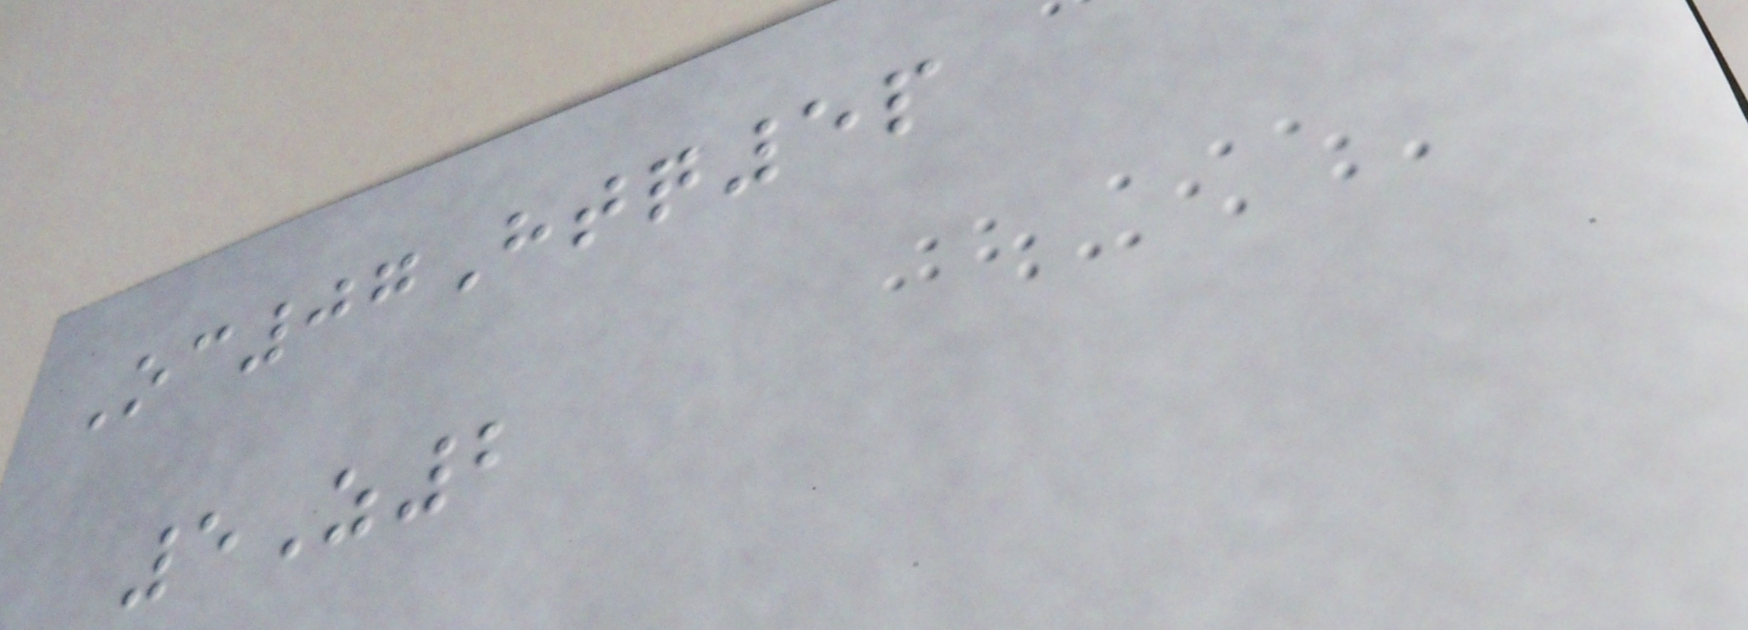Oc07Htq5p
5Z2
